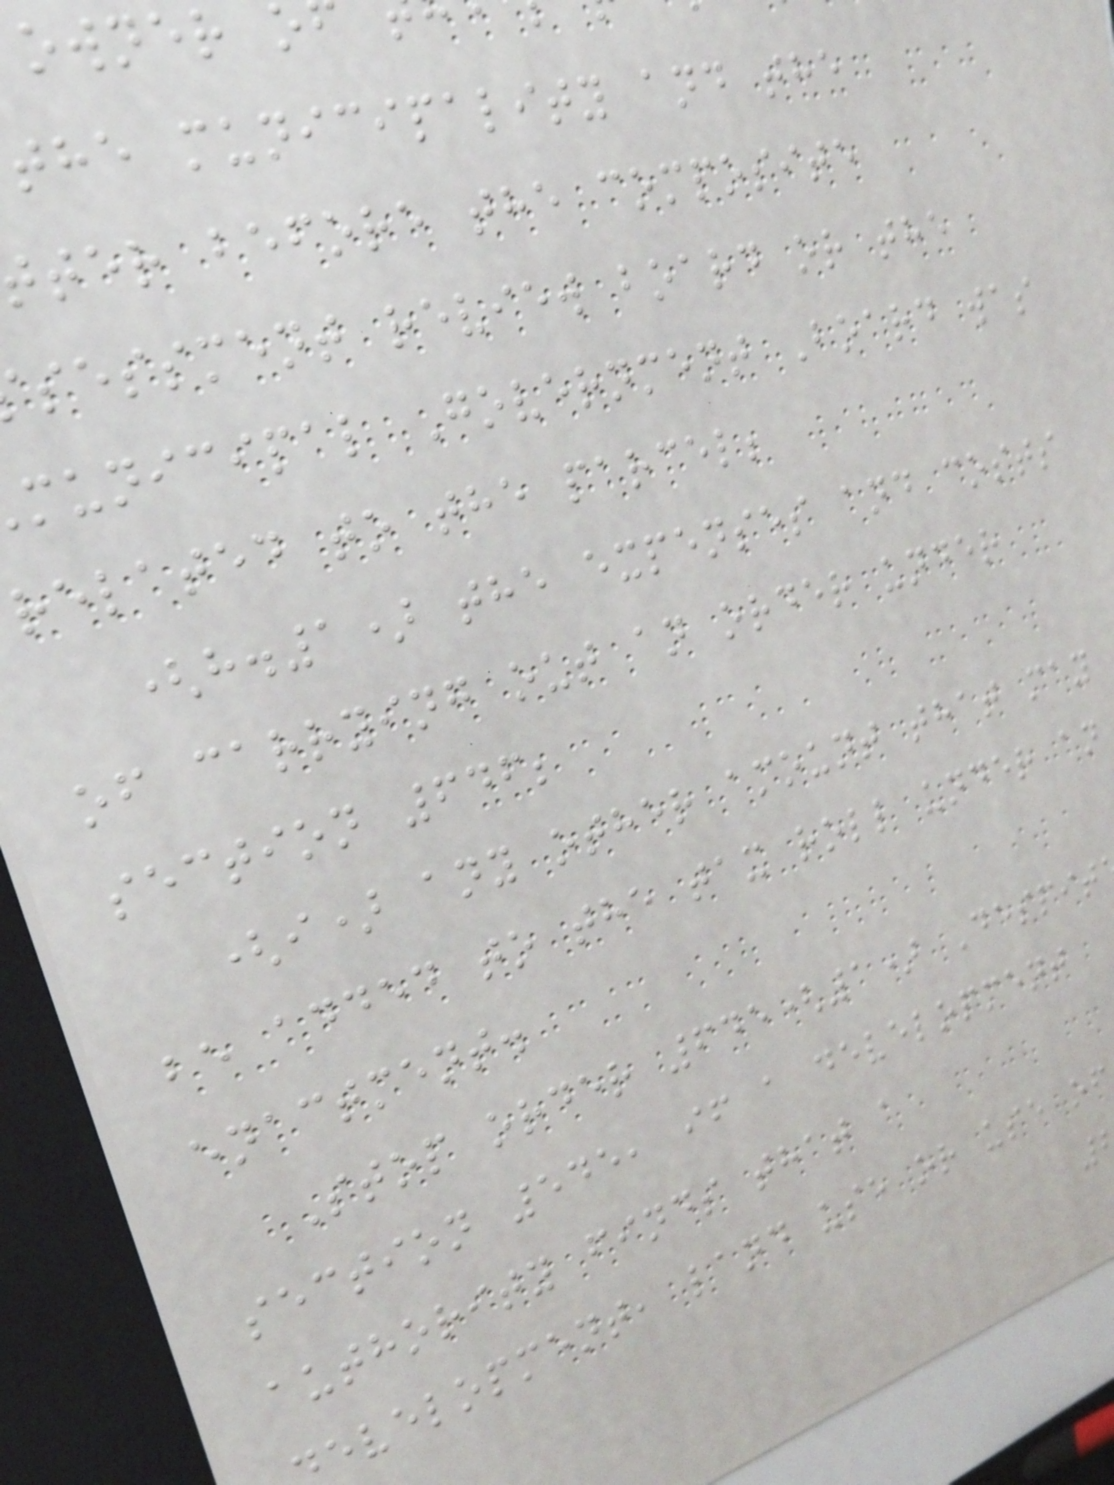the municipality and the
ter before the composite
sessment review board or the
municipal Government Board was
related to the parcel;
(h.1) the expenses and costs
of carrying out an order under
section 646;
(i) any other amount that may
be added to the tax roll under an
enactment.
Stop order 645(1) Despit
section 545, if a development
authority finds that a
evelopment, land use or use of
